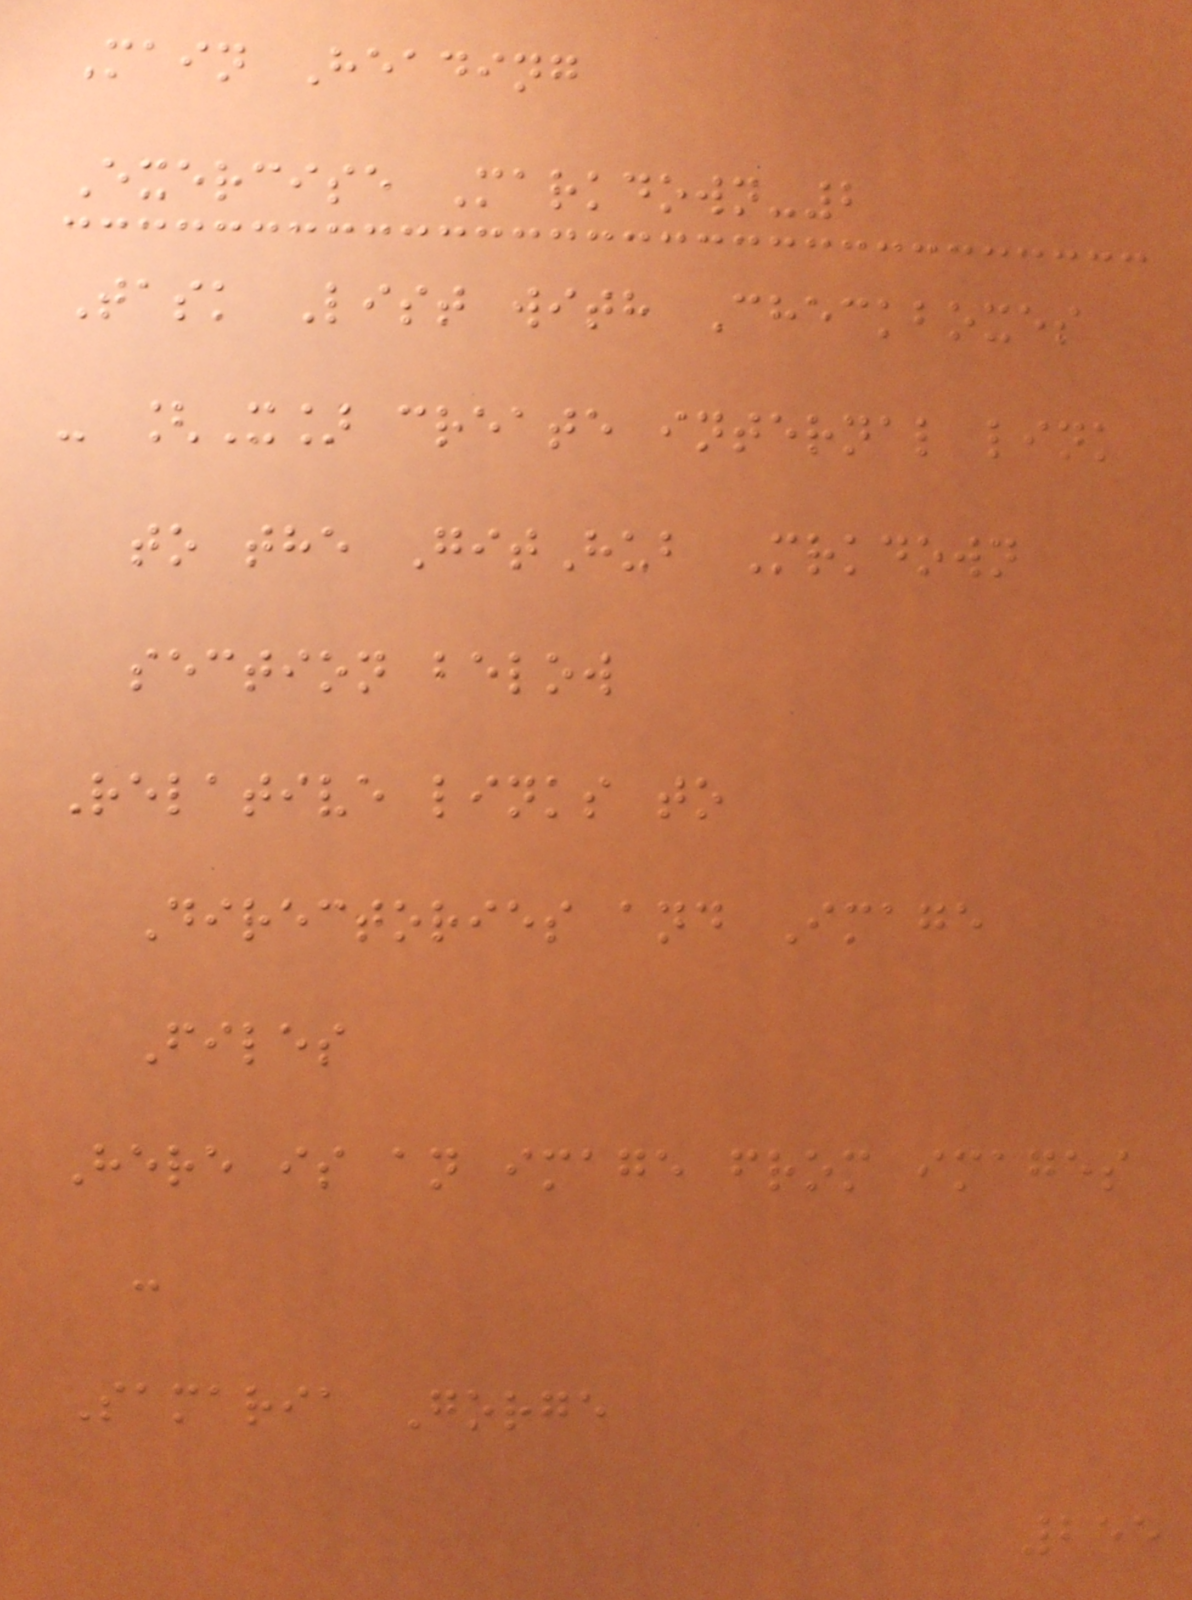Main Heading
Exercise Markdown-2
Task List with Checkboxes
- [X] create internal link
to the GitHub Mrkdown
section below
Relative links to
Directories and Image
Files
Here is an image from images
:
Samaria Gorge
255
